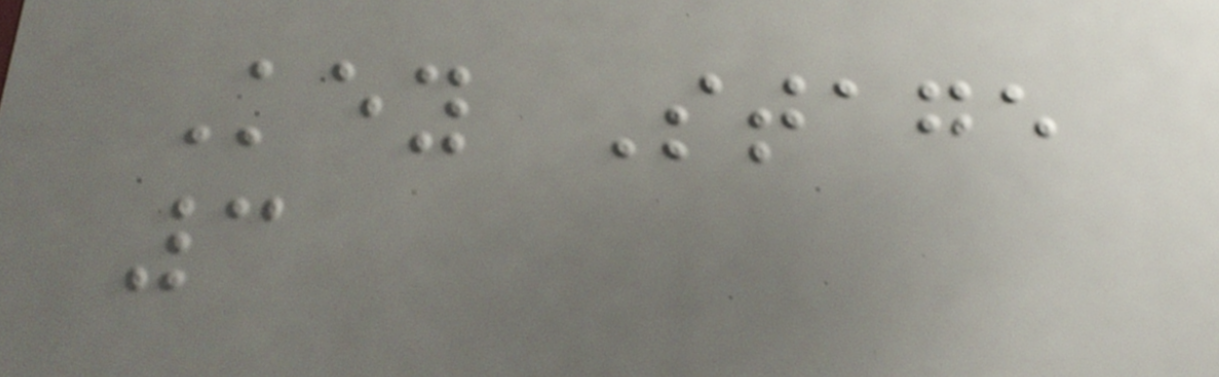Key Stage
3
